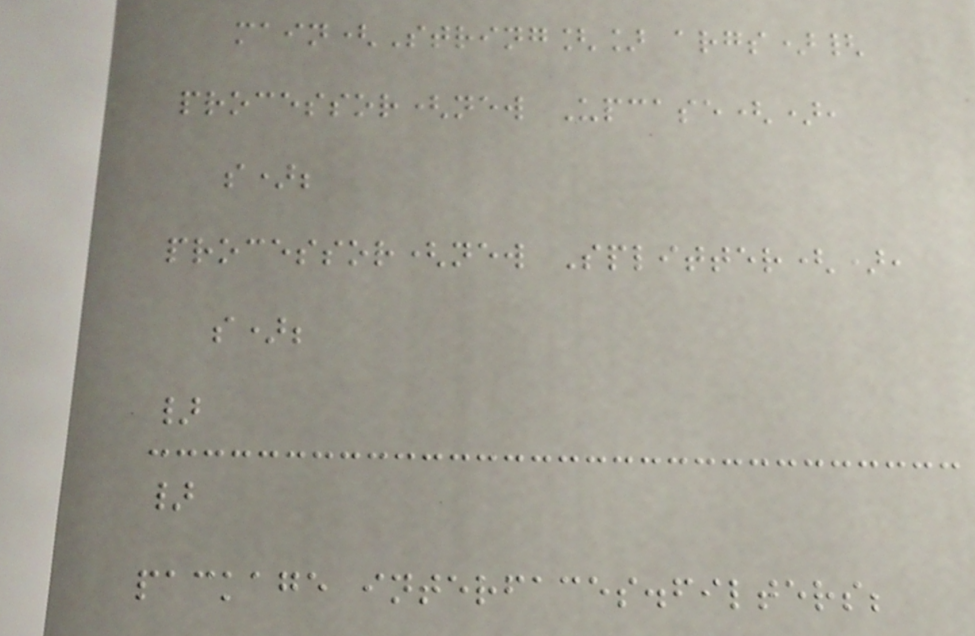main(String[] args){
processor(new Upcase(),
s);
processor(new Splitter(),
s);
}
}
package interfaces.filters;
